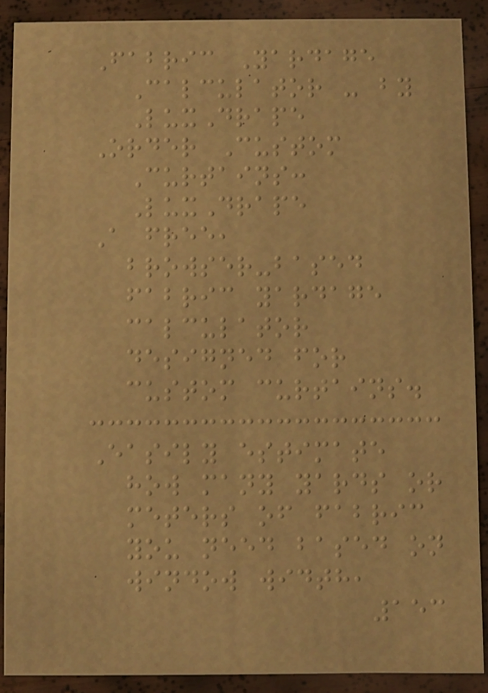Fabric Yardage
Calculator - by
LuxDrape
Order Custom
Curtains:
LuxDrape
A free,
browser-based
fabric yardage
calculator
designed for
custom curtains.
Easily estimate
how many yards or
meters of fabric
you need based on
window width,
153
